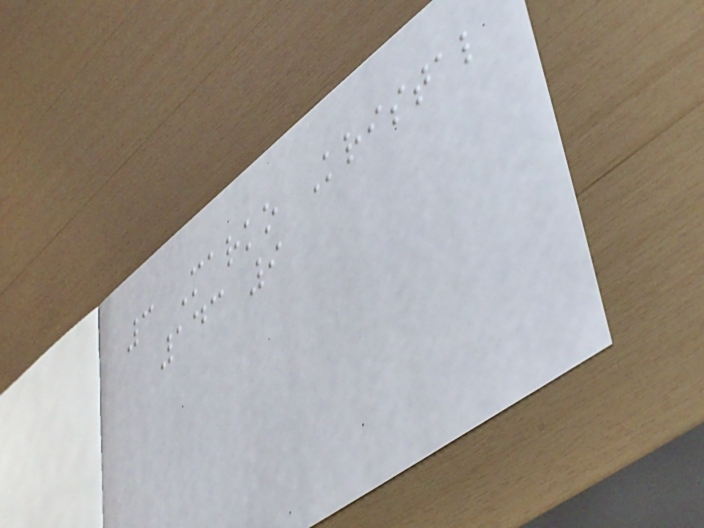3 Marko Kristal
143 9
